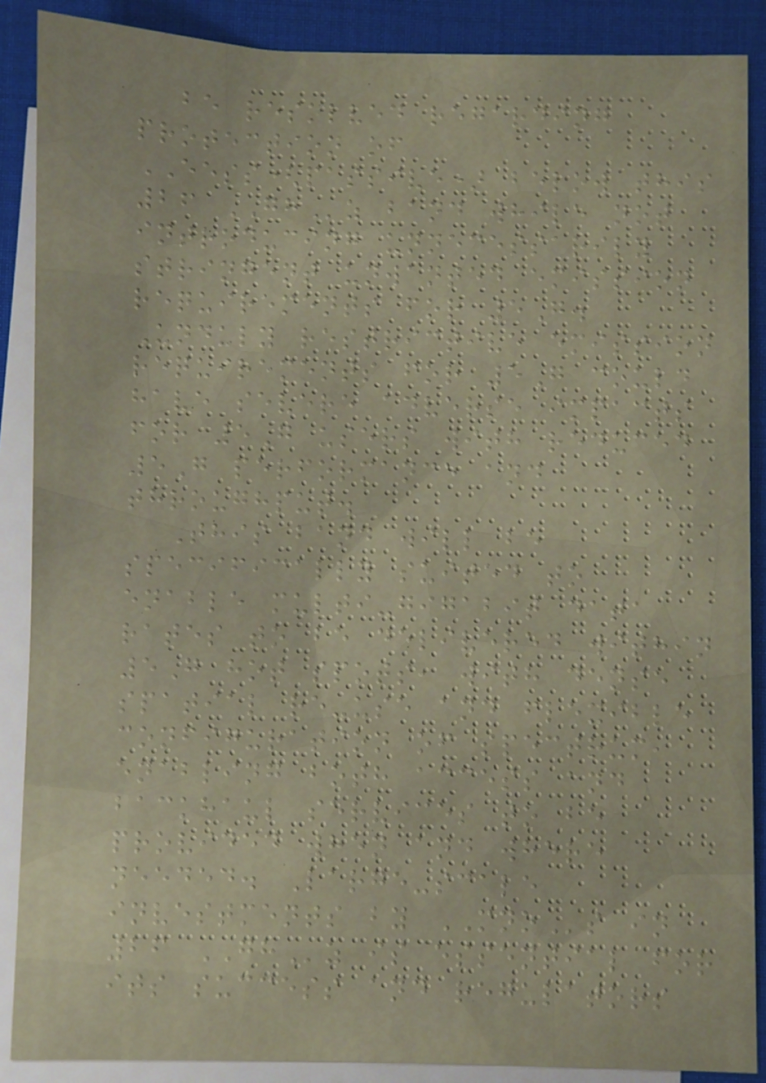be resolved regarding
protection of
EESS(passive) below this
26 GHz band while not
introducing unnecessarily
stringent unwanted emission
requirements for 5G.
Unduly restrictive emission
requirements for 5G could
have severe adverse impacts
for 5G users with reduced
5G performance and
throughput.
This band will be
specifically suited to
enable multi-gigabit data
rates to be delivered within
5G hot spots, with dense
spatial re-use and flexible
configuration of spectrum,
enabling both access and
backhaul services to be
provided when and where
needed. Large-scale
investments by MNOs in
26 GHz is essential for
its success and regulators
